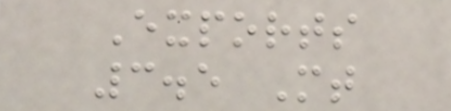Exports
3.5 Mt
